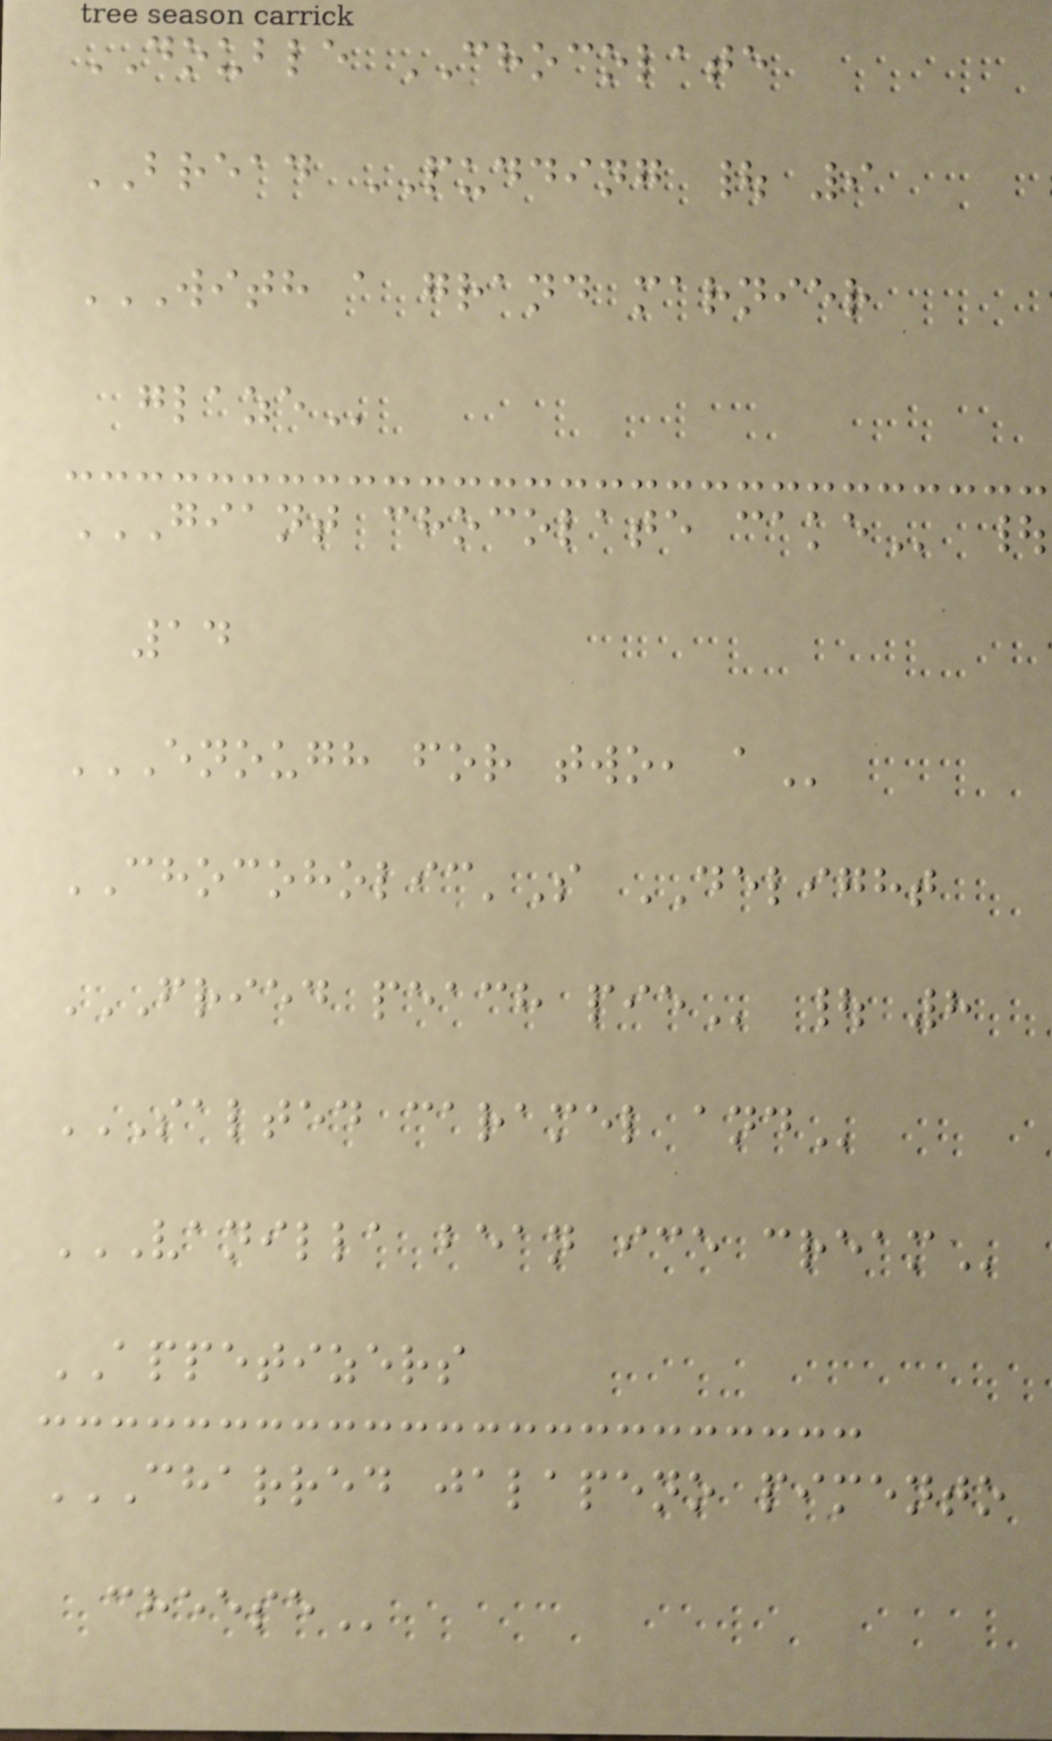DOUBLE CHOCOLATE
BREAD PUDDING | 9
WITH A GRAND MARNIER
GLAZE
GIANT CHOCOLATE CAKE |
14
ENOUGH FOR TWO, A
CHOCOHOLIC'S DELIGHT
FRIED PEACH PIE | 8
SALTED CARAMEL AND
VANILLA BEAN ICE CREAM
APPETIZERS
CHARRED JALAPENO PIMENTO
CHEESE
